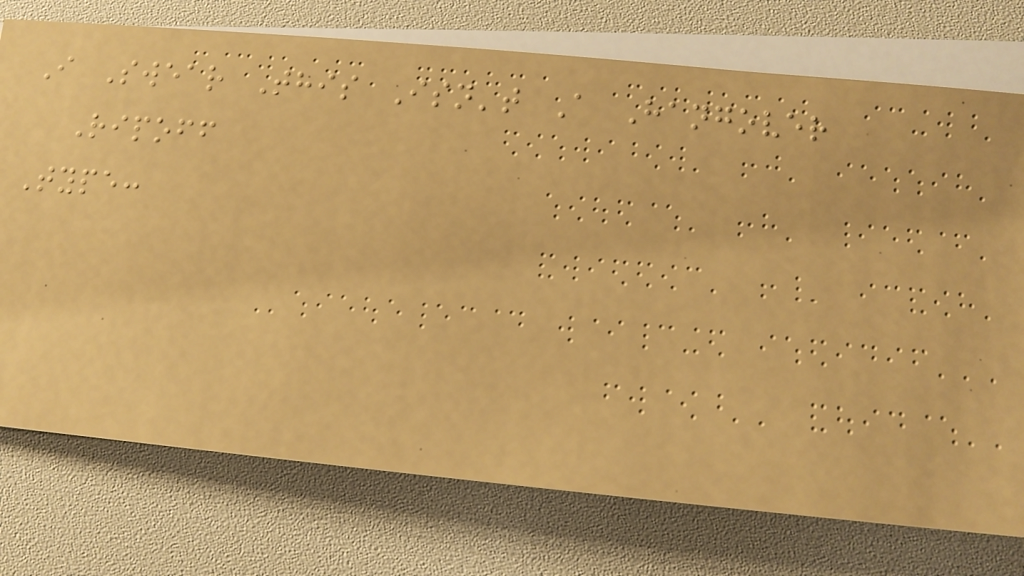I Swear This Isn't A Hangover
Ripoff
Type:
